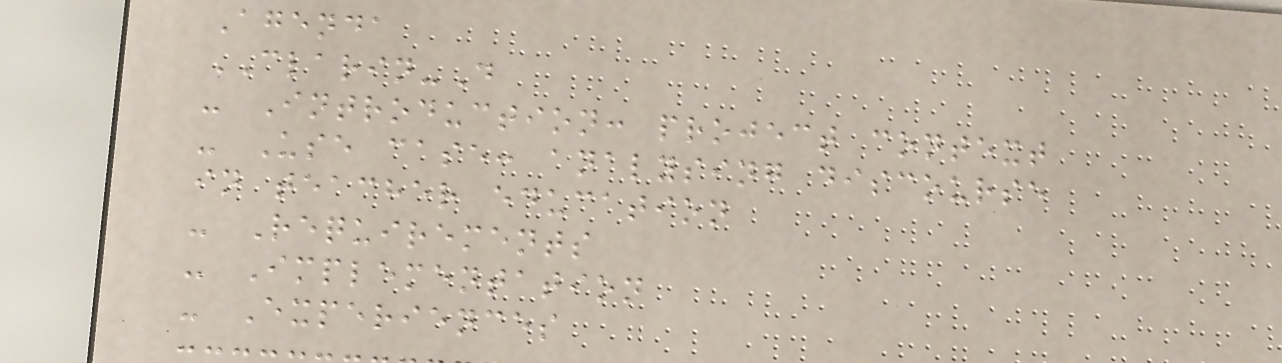Agenda
CLARIN-D
- Introduction: project context
- Use case: analysing discourse
in teacher education
- Requirements
- Implementation
- Experiences
